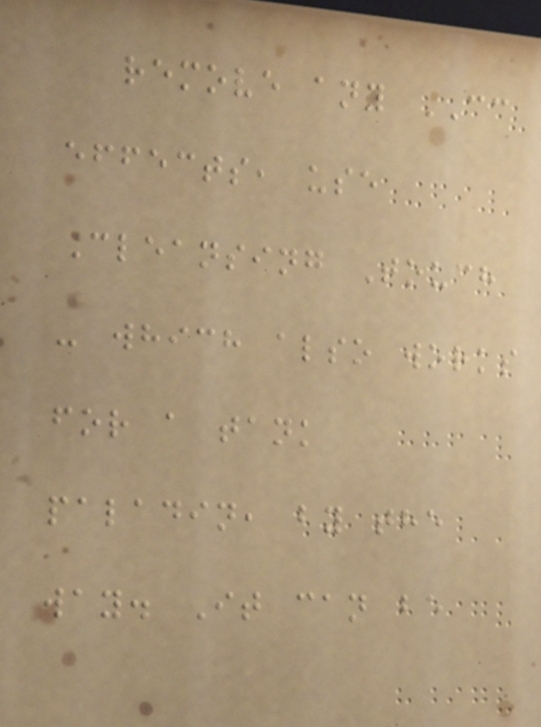remove any CC
effects, use
Cleansing Touch
- which also works
for a tank
paladin, by the
way. It can be
